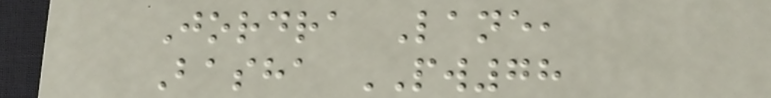Jordra Lane,
Basha PW78
